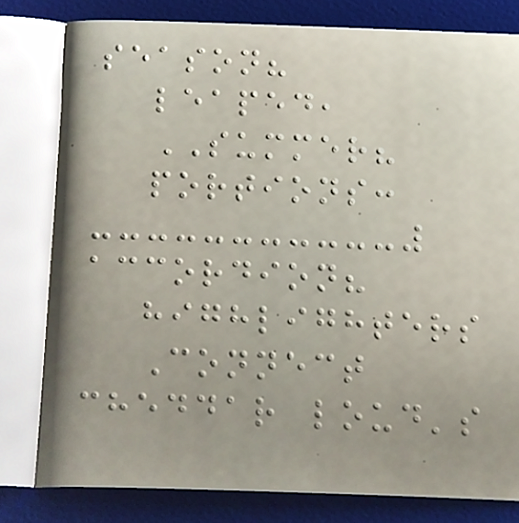season?
leaped,
SUMMER?
portions:
accordion?
highlighters
Connect
cheddar loud's
